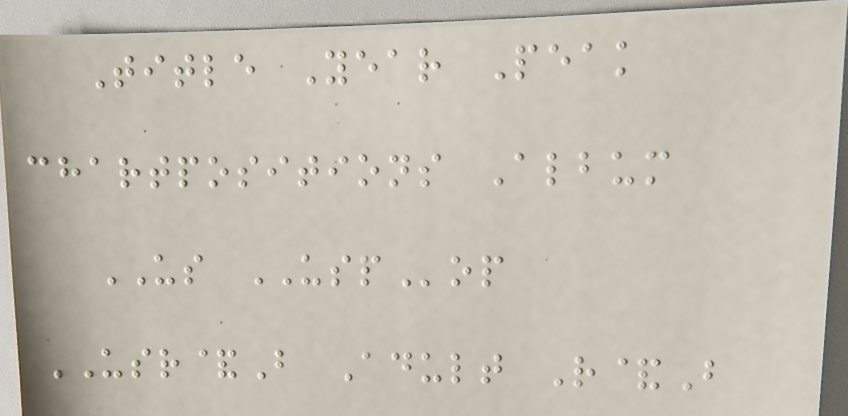Title Year Peak
chartpositions Album
US USPop
USR&B Adult R&B
